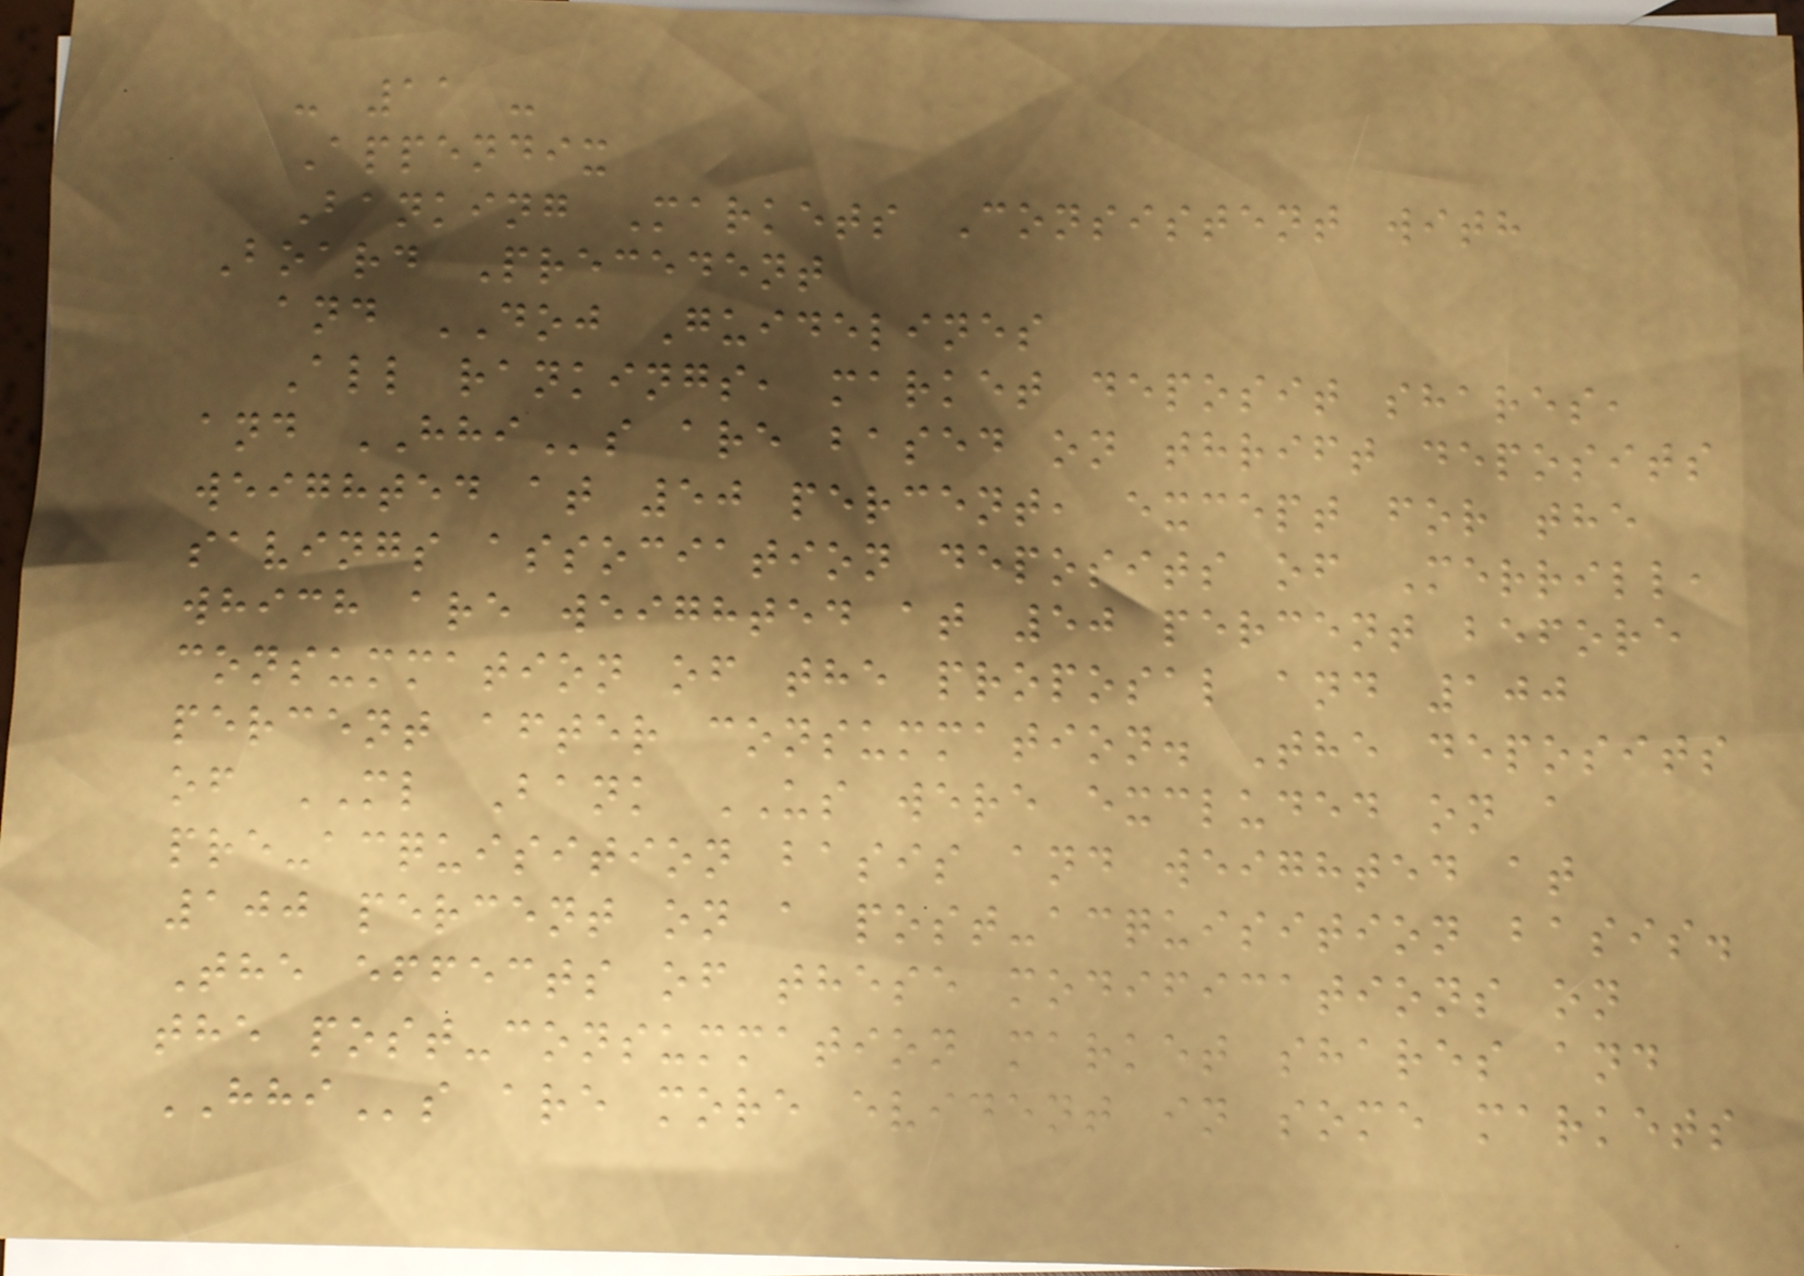- 11 -
Appendix
Banking Markets Consistent with
Board Precedent
and DOJ Guidelines
All rankings, market deposit shares,
and HHIs are based on thrift deposits
weighted at 50 percent, except for the
savings association deposits of Merrill,
which are weighted at 50 percent before
consummation of the proposal and 100
percent after consummation. The deposits
of ML Bank US were excluded on a
pre-acquisition basis and weighted at
100 percent on a post-acquisition basis.
The effects of these modifications on
the post-consummation market shares and
HHIs are more evident in some markets
